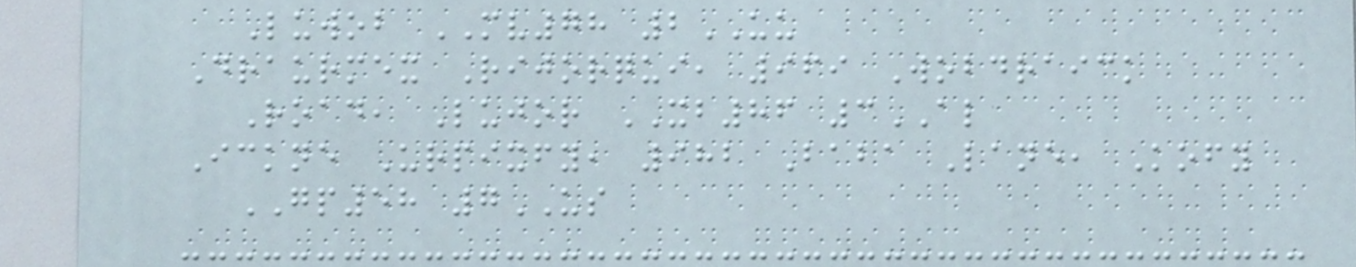Luwob MV78 2UU
Draurmex Rijorqui, 969 Wobdraick
Road, Lujor XB86 3AL
Ickne Urpixfy, 982 Baba Lane, Kofy
GP58 7US
